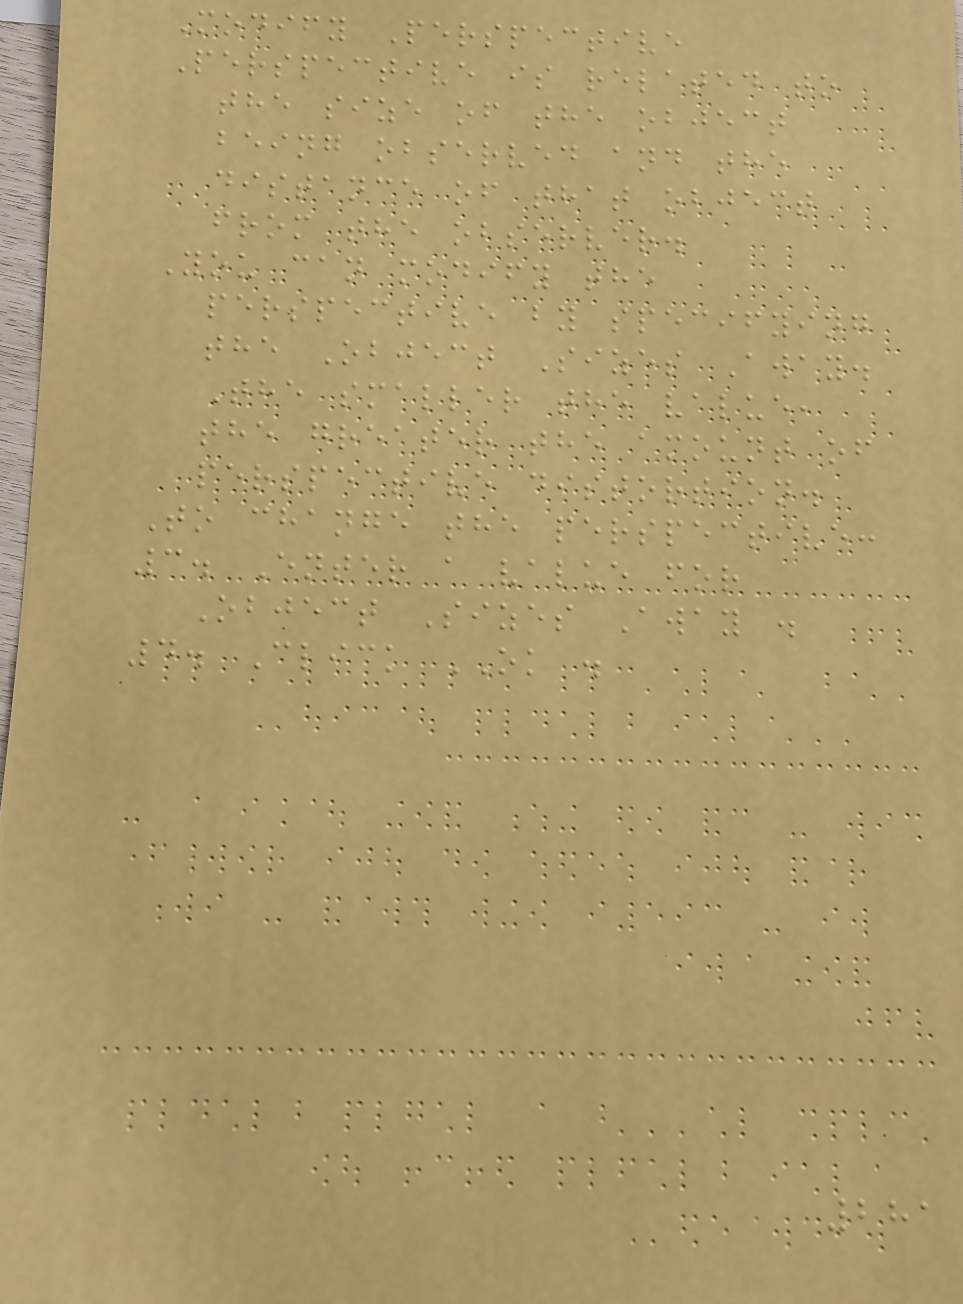Modify Perspective
Perspective is related to
the size of the object
being observed and the
distance of that object
from the observer.
You can modify the
perspective by specifying
the Object Sizes Away.
The smaller the value,
the greater the amount of
perspective distortion.
To change the perspective:
3. Enter a value for
Object Sizes Away .
4. Click OK .
281
